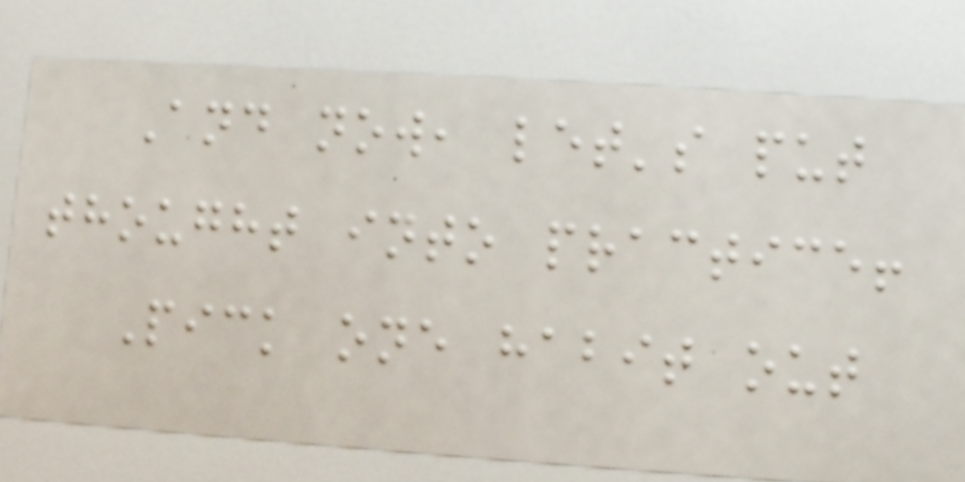And now, let's put
thought into practice!
Pick one habit out
